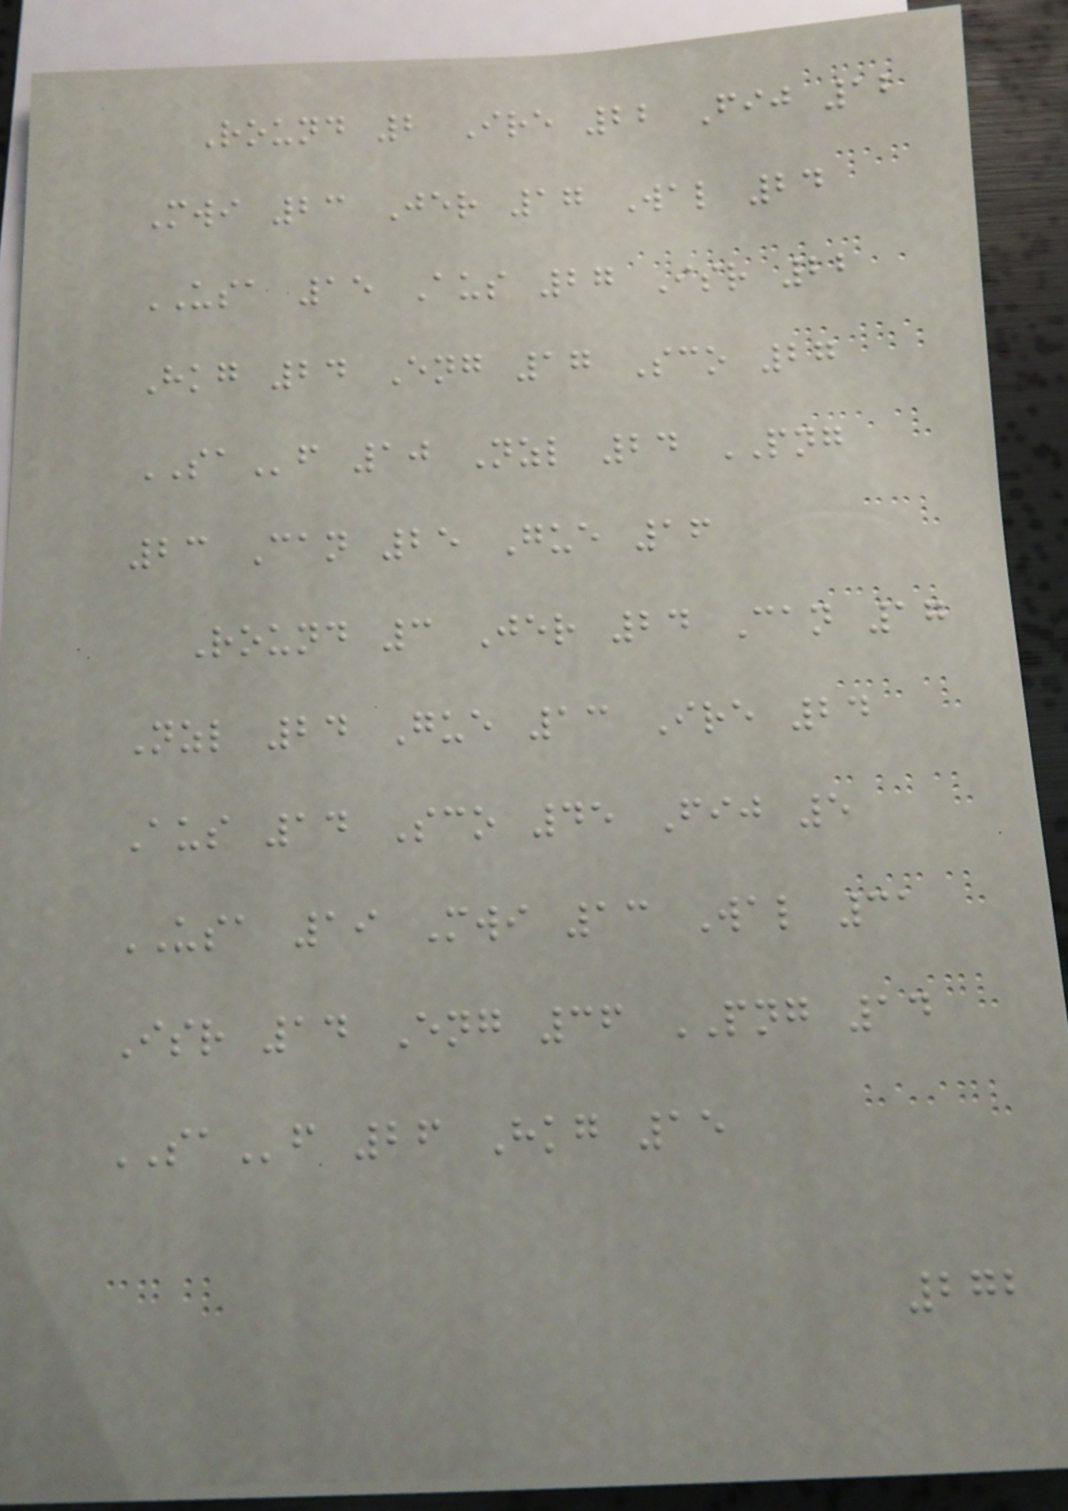Round 2 Ire 22 Fij 12
Mwi 23 Jer 17 Wal 24
USA 15 Aus 27 Isr 22
Hkg 24 Eng 17 Sco 27
SAf 10 Nzl 24 PNG
23 Can 25 Gue 16
Round 3 Jer 24 Can 17
Nzl 24 Gue 13 Ire 24
Aus 14 Sco 45 Fij 5
USA 19 Mwi 13 Wal 31
Isr 14 Eng 36 PNG 14
SAf 26 Hkg 15
272
